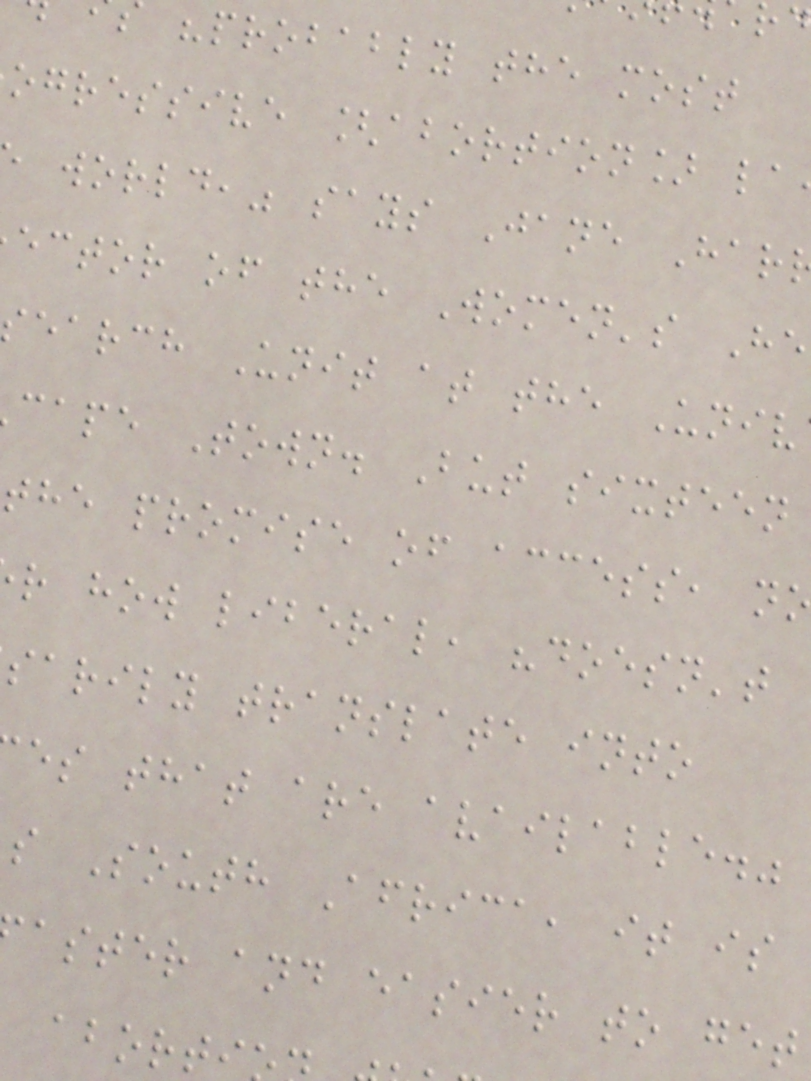"probably the most
ogressive [abortion] la
world," says Jane Har
ector of the Women's He
earch Unit at the Univ
cape Town. But sixteen
the promise of access, n
r how liberal, "doesn't
sarily translate into
es that are available."
s South Africa, it is
aster and easier to get
